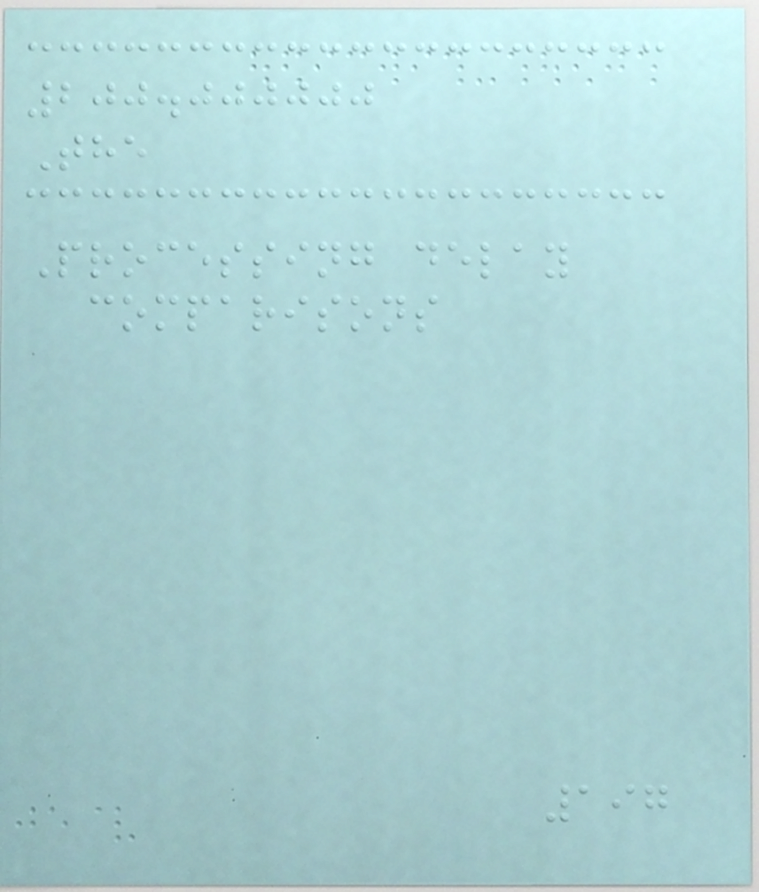200.000000
The
Processing delay
comparisons
197
